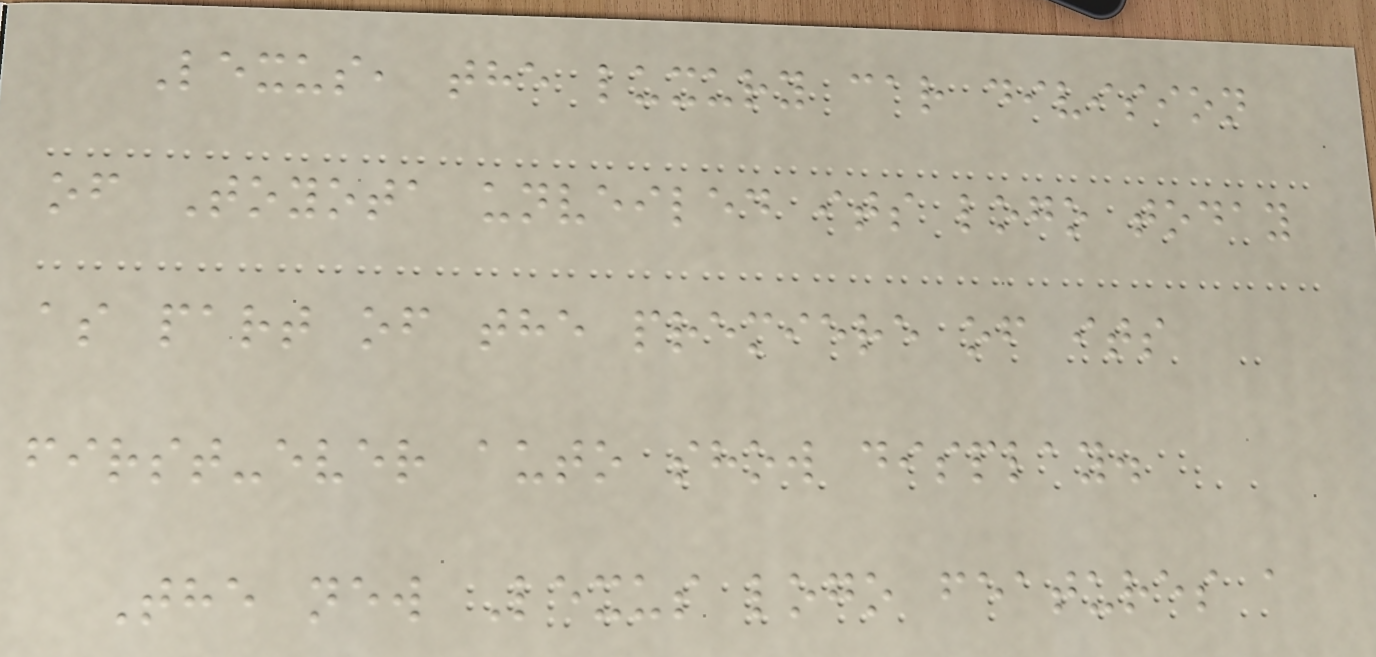Lexus, the luxury car division
of Toyota unveiled its logo today
as part of the premiere of its
first-ever auto show display.
The new Lexus logo features a
